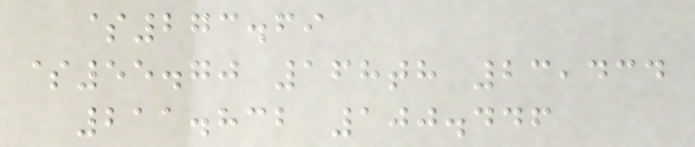$273.69
$55.70 168th 23,434
211.832 100.446
